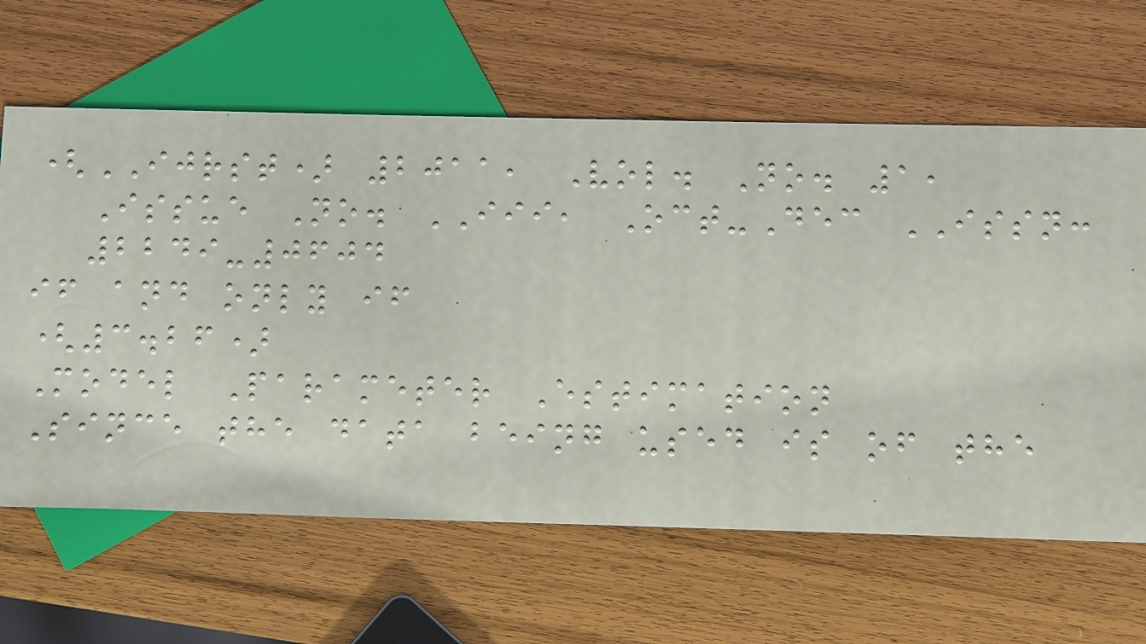(IJRST) 2011, Vol. No. 1,
Issue No. III, Oct-Dec ISSN:
2249-0604
if and only if
(3.26)
Model Parameter Estimation
Since the data being used is of the
